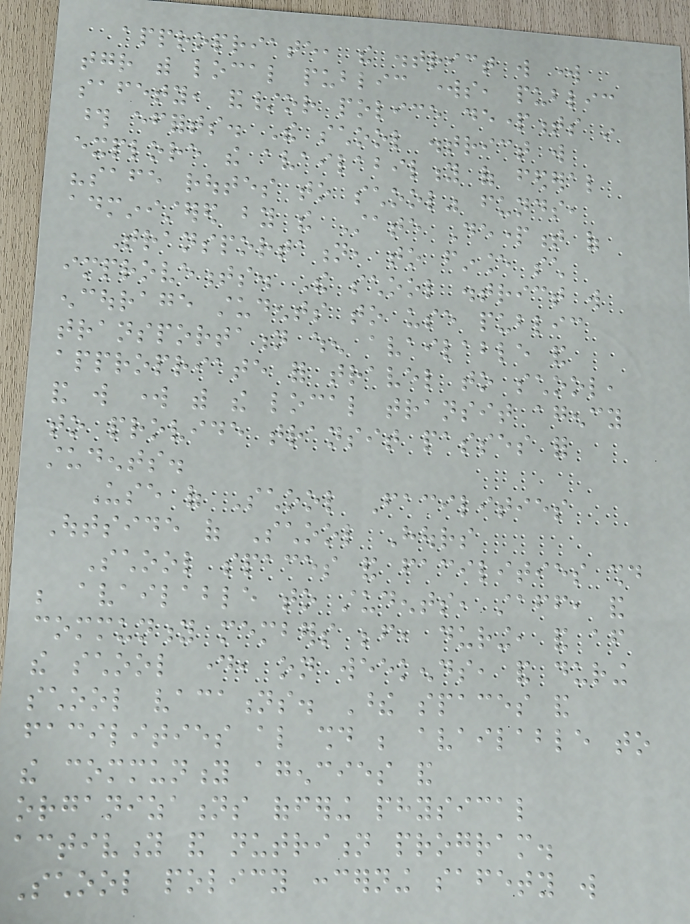appropriate, the district will work
together with local public works, public
safety, and/or police departments in
those efforts. The school district will
explore the availability of federal
"safe routes to school" funds,
administered by the State Department of
Transportation, to finance such
improvements. The school district will
encourage students to use public
transportation when available and
appropriate for travel to school,
and will work with the local transit agency
to provide transit passes for
students.
Use of School Facilities
Outside of School Hours
School spaces and facilities should
be available to students, staff, and
community members before, during, and after
the school day, on weekends, and during
school vacations. These spaces and
facilities also should be available to
the community agencies and
organizations offering physical
activity and nutrition program.
School policy concerning safety will
